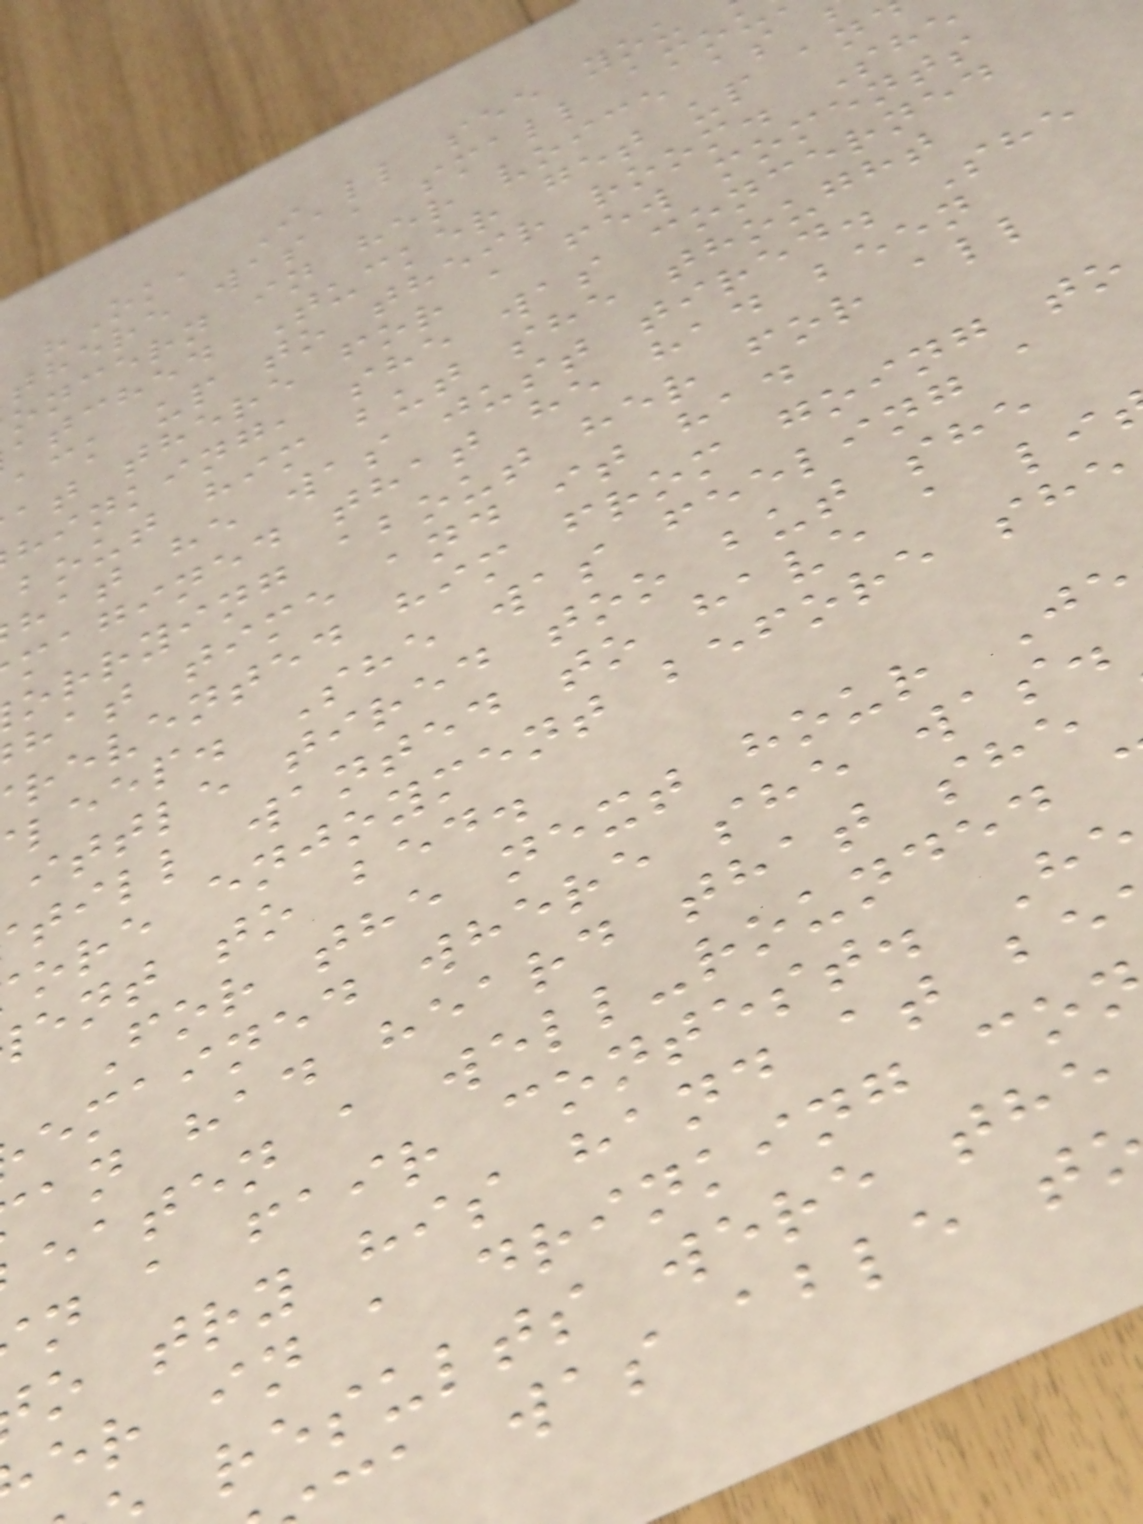"Ok, I'll see you
there was a small amou
oncern in her voice as
atched Tucker get up an
ack up to their room. She
at there for a few moments
hinking, she was concerned
bout him but she thought
hat he was just tired. She
magined that he had been
orrying about her for all
hat time and it had
revented him from going to
leep. She was feeling a
ittle tired too but she
till wanted to have a li
ore enjoyment before she
ent to bed.
For the next hour Je
emained where she was.
an had heard that she
eaten a well-rounded
n a fair contest. H
o try his hand at be
er in a drinking co
results were the
a was able t
